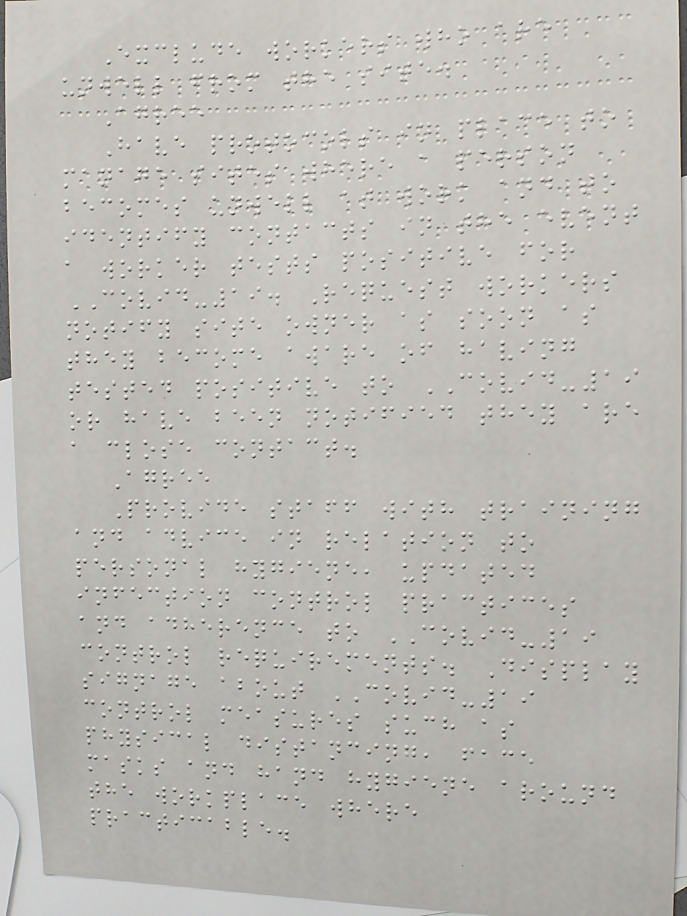Exclude workers who are
unwell from the site.
Agree
Have protocols in place to
manage sites where a person
becomes unwell at work and to
identify contacts in the event
a worker tests positive for
COVID-19. Request workers
notify site owner as soon as
they become aware of having
tested positive to COVID-19
or have been notified they are
a close contact.
Agree
Provide staff with training
and advice in relation to
personal hygiene, updated
infection control practices
and adherence to COVID-19
control requirements. Display
signage about COVID-19
control measures such as
physical distancing, face
masks and hand hygiene around
the workplace where
practicable.
